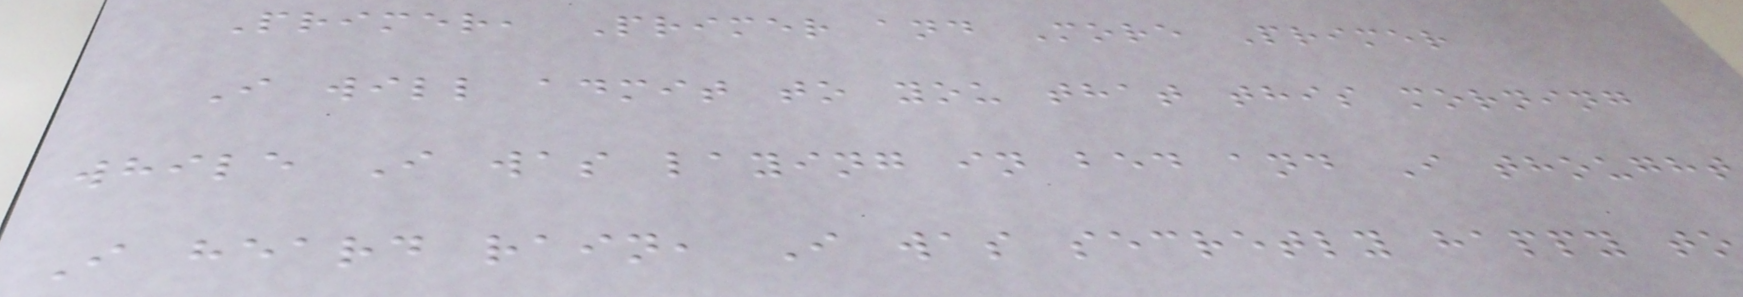Primer, Primer and More Primer
I will admit to you that this morning
while I was laying in bed and I thought
I heard rain, I was secretly happy to
